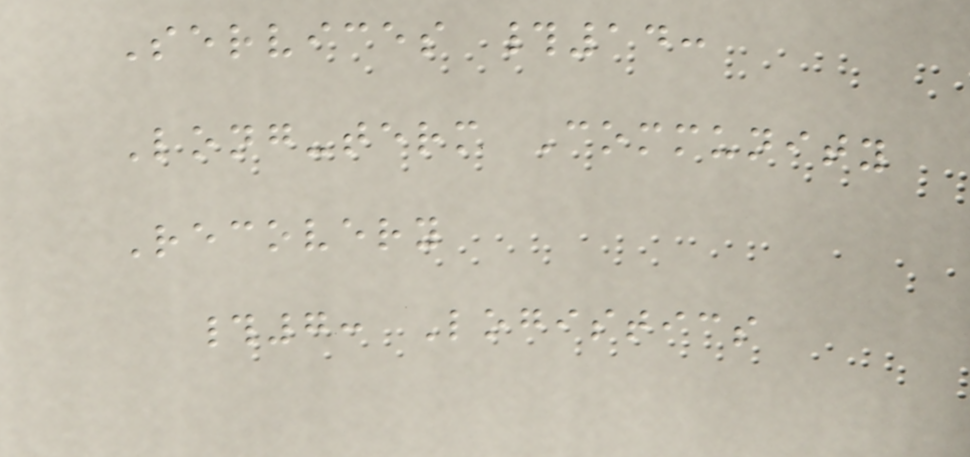Services #14:
Long-term Community
Recovery
#7: Logistics
